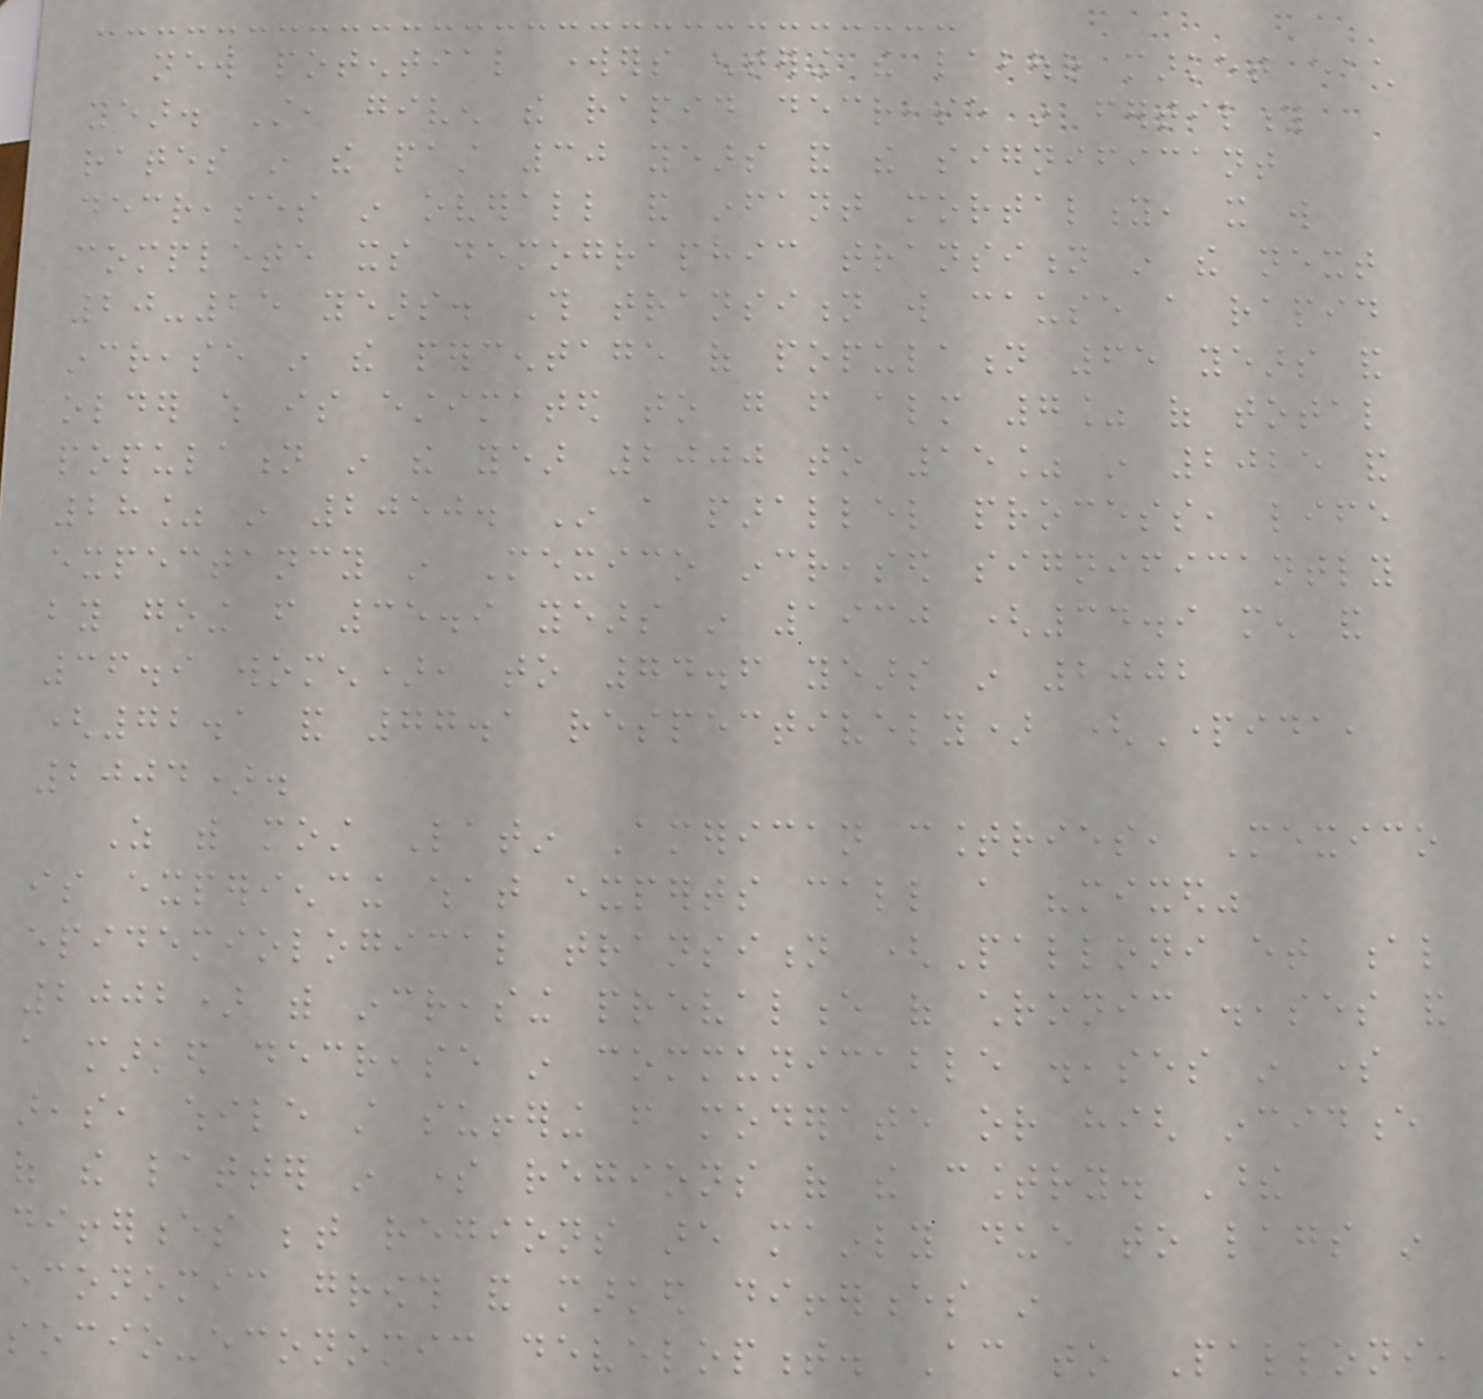new potential workers entering the labour market each
year. Still, given the rapid decrease in fertility
rates in the past 30 years and the significant
decreases in overall and infant mortality, it will
complete its demographic transition in the next
20-25 years. This transition will cause a rapid
increase in the percentage of population 65 years and
older which is estimated to go from almost 7% of total
population in the year 2000 to 15% in 2025 and
28% in 2050. In a parallel process, life
expectancy in Mexico increased significantly
by going from 35.9 years in 1930 (34.9 men and
36.9 women), to 74.6 years in 2002
(72.1 and 77.1 respectively) (Partida,
2004).
As with most Latin American countries, Mexico
is experiencing what experts call a "mixed"
epidemiological transition (Palloni et al
2002) with increasing prevalence of chronic diseases and
a marked decrease in communicable diseases in some
areas, while still suffering from moderate or high incidence
of the latter in some regions of the country. These
differences between regions are mainly due to lags in
economic growth and marked differences in
socio-economic development. According to Palloni,
